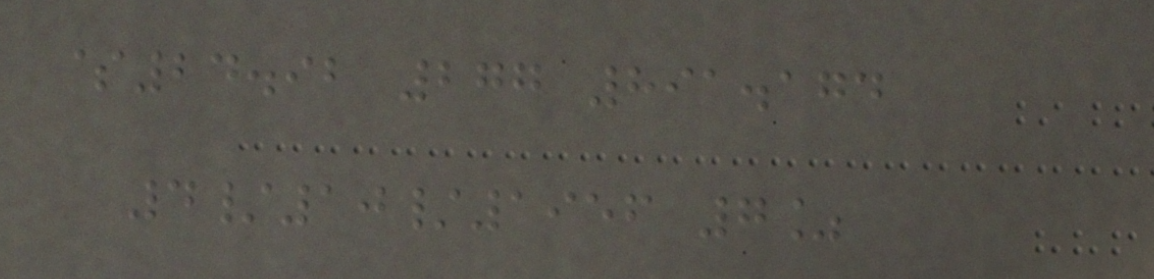$24.92 277 891.174
4/10/1956 7%
